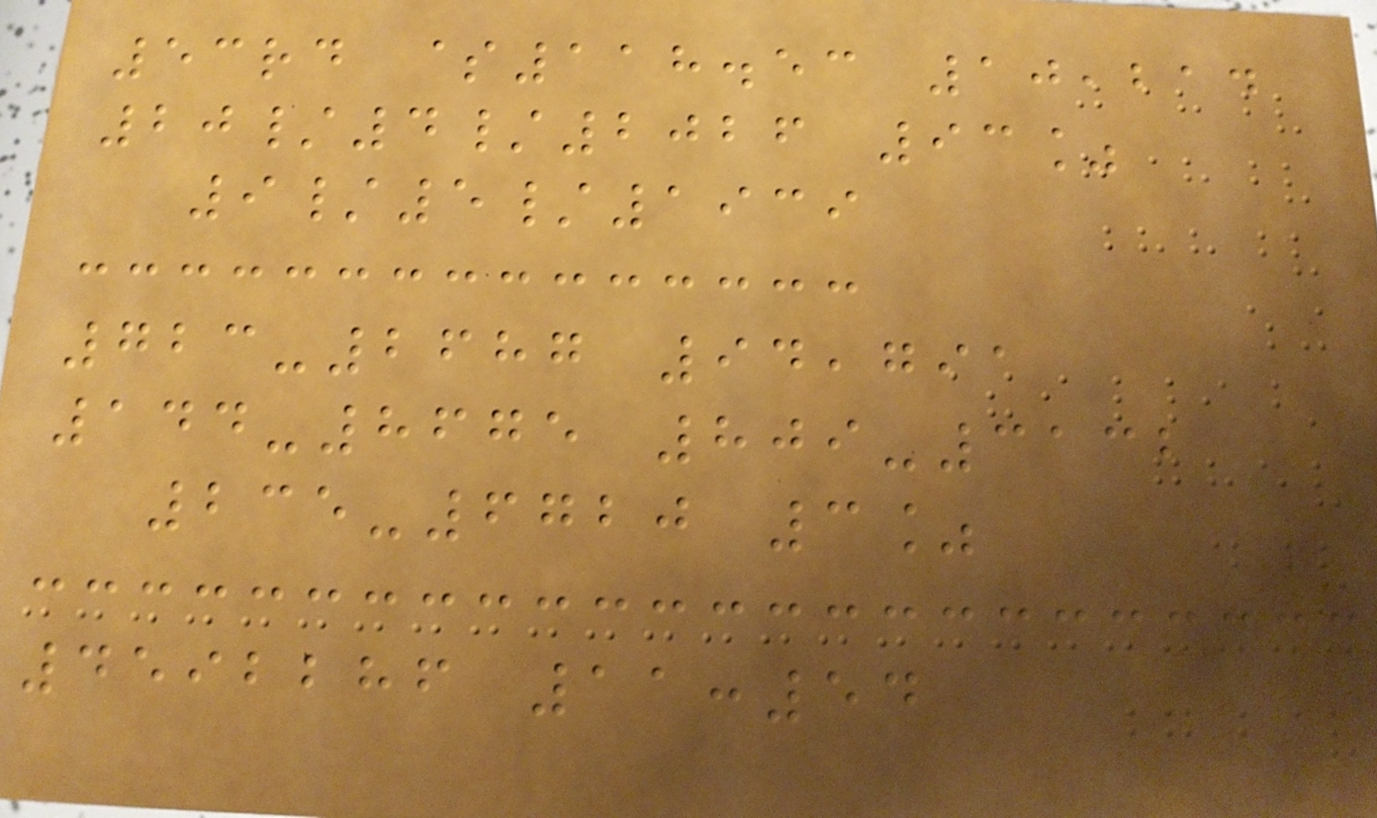53rd $118.53 10,214
20/4/2026 93%
9/5/1939
723-2687 94,791
144-8675 809-3132
235-6720 3%
4592286 11:54
